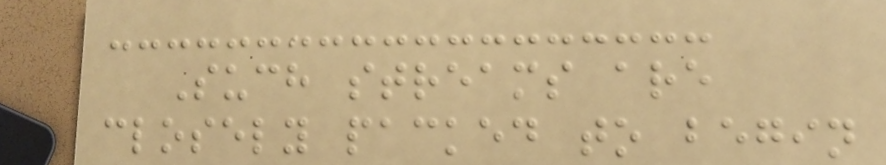Such streams are
closely packed to begin
